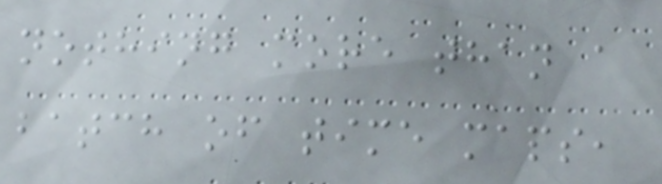nothing more than a
batch of time maps,
